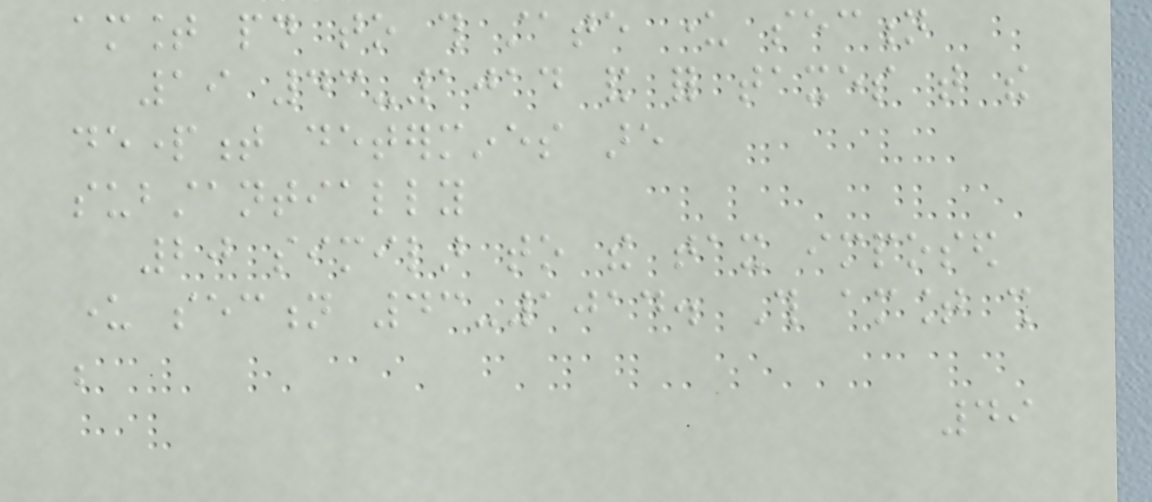amount paid to this state under section
19 43-1014 and for taxes that the
department determines are
substantially
20 similar to the tax imposed
under section 43-1014. This amount shall
be
49
